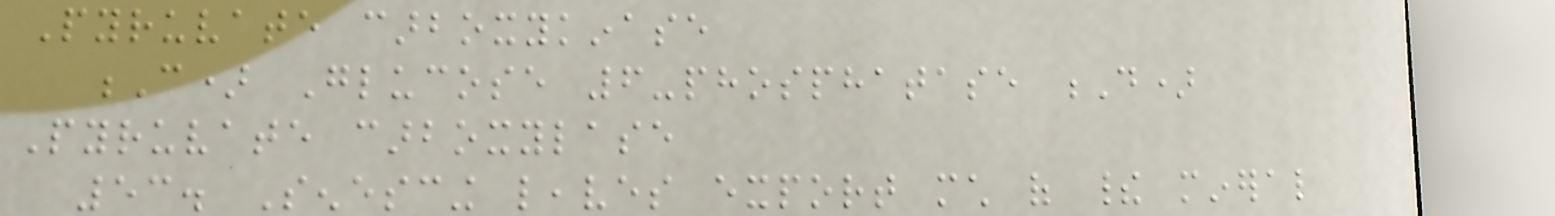Pyruvate carboxykinase
C) Glucose 6-phosphatase D)
Pyruvate carboxylase
53. Senescing leaves export much of their mineral
